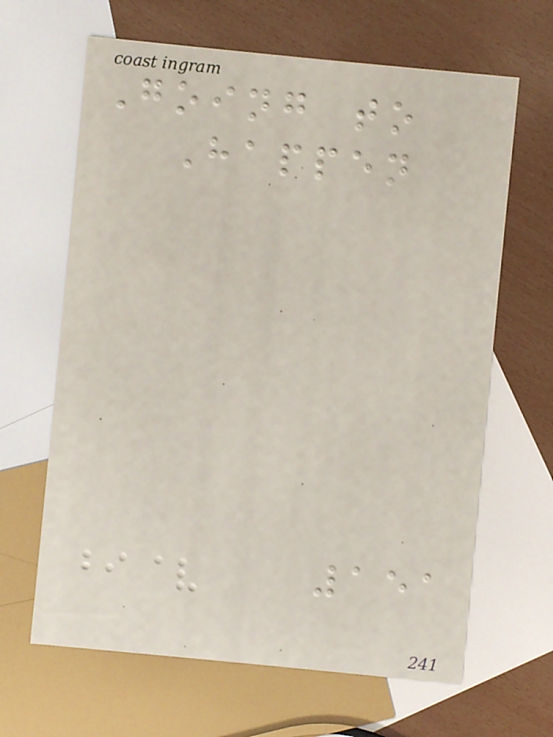Going to
Happen
151
